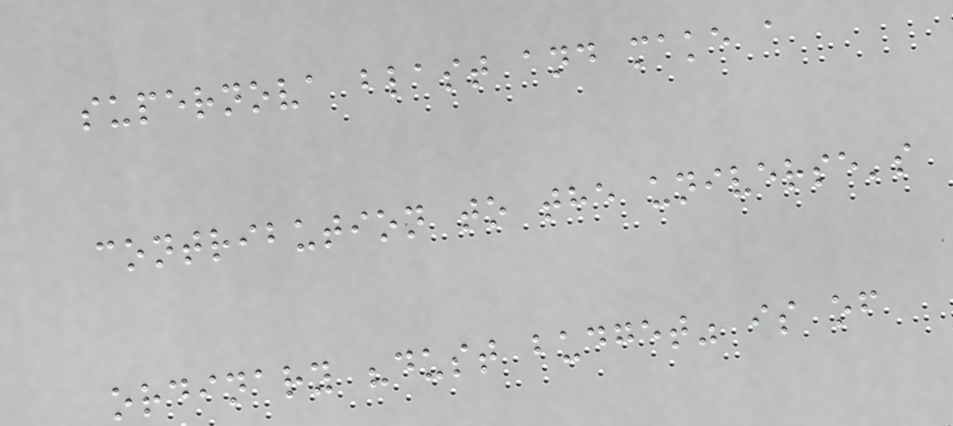supernova blast and make a
contribution to the universe's
ordinary "dust budget" is of
